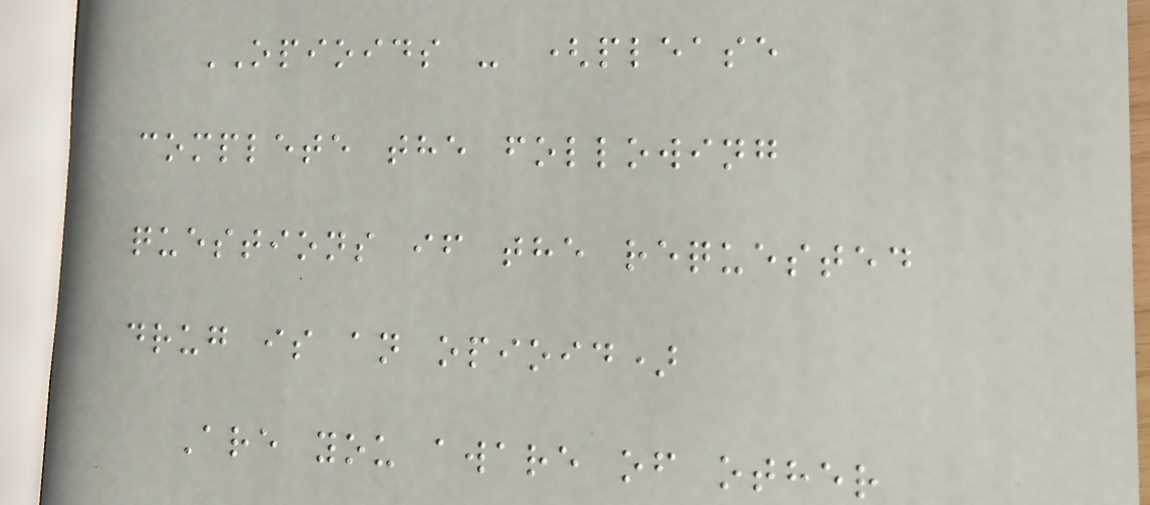OPIOIDS - (please
complete the following
questions if the requested
drug is an opioid)
Are you aware of other
